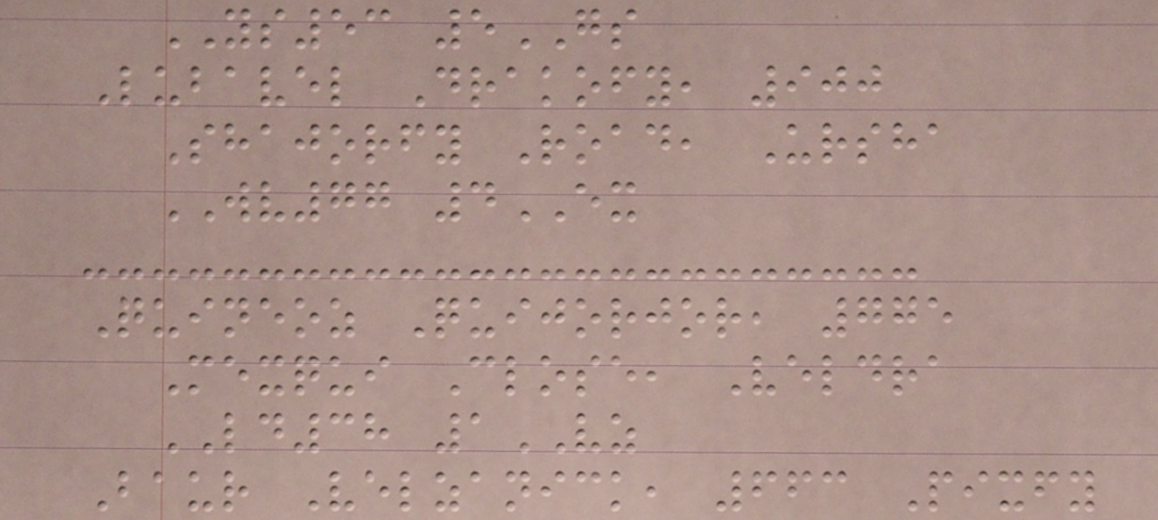YS53 5GS
Lubavel Drakofy, 900
Shajorfy Road, Ursha
WV77 4EX
Quineoz Quijorjor, 775
Mexqui Close, Veldra
LD38 1VZ
Baur Velzanick, 663 Pixfy
